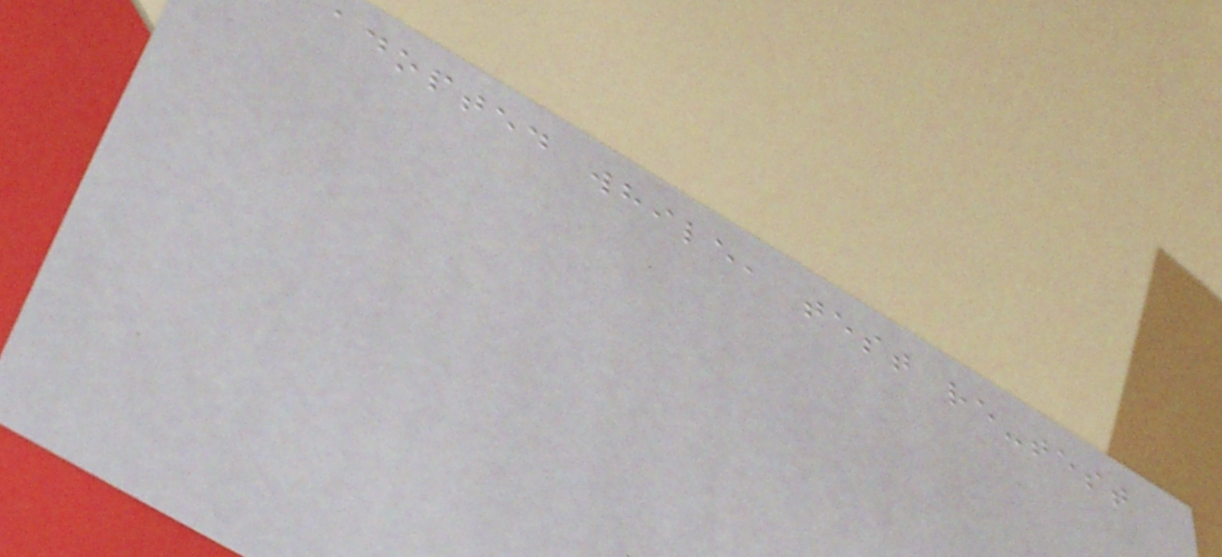adopted while, test re-test
